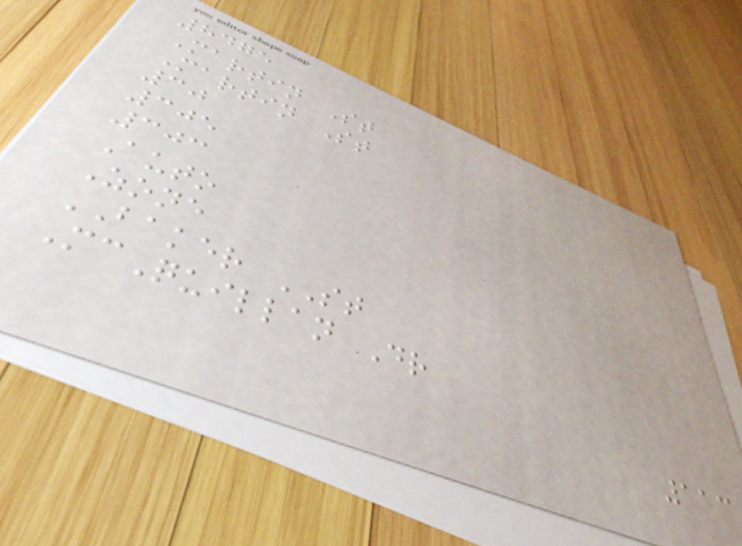8475
Martin St
Martin St
30
305
303
Auto
Zone
BAKER ST
McQuillan Dr
113
